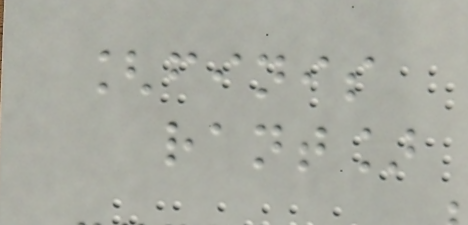[finis
rant]
